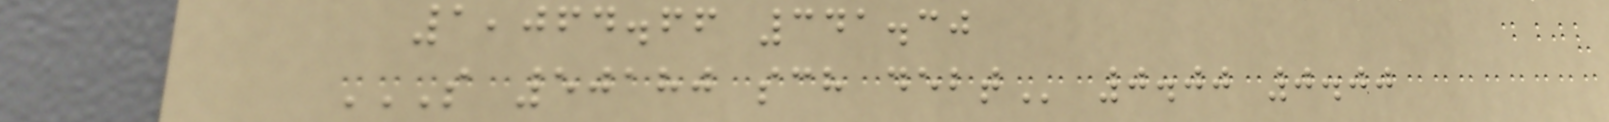1,064.66 341.30
S 50180 SCH DEBT 0.00 0.00
